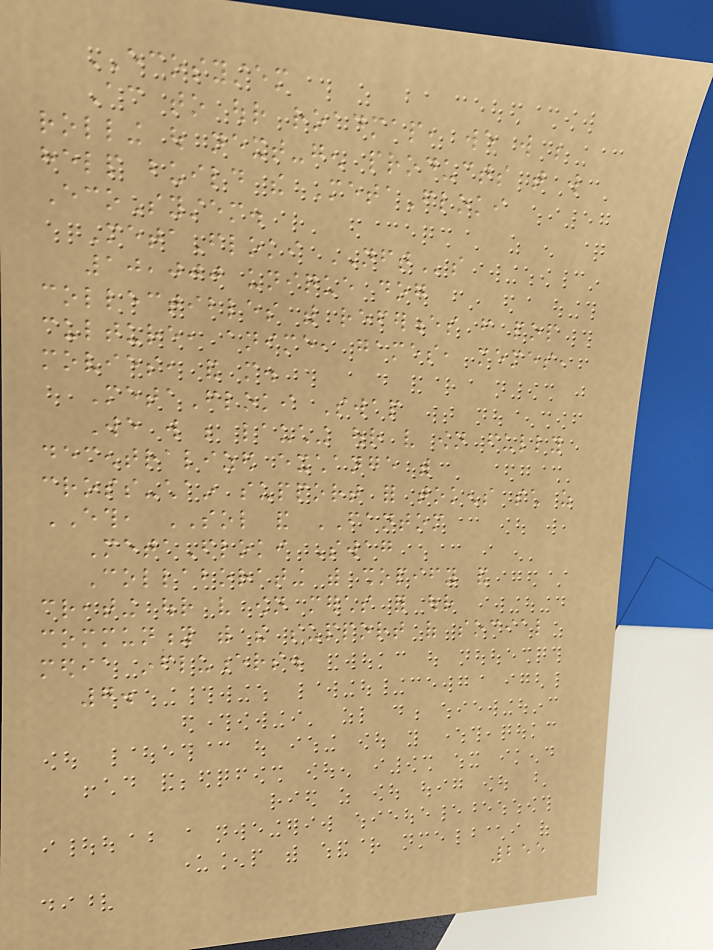ECOSYSTEM
According to our roadmap, we will be
rolling out next-gen products that will
help build the MetaFloki
EcoSystem.
MetaFloki NFTs
10,000 unique dog
collectibles with references from pop
culture, anime, games, memes,
movies, and more.
MetaFloki Swap
We will be lauching our very own fully
decentralized exchange with
cross-chain support for tokens such as
ETH, SOL and FANTOM
MetaFloki Swag
Collaborating with shopify and
creating our very own merchs for our
community with the support of social
media influencers.
7.
255
